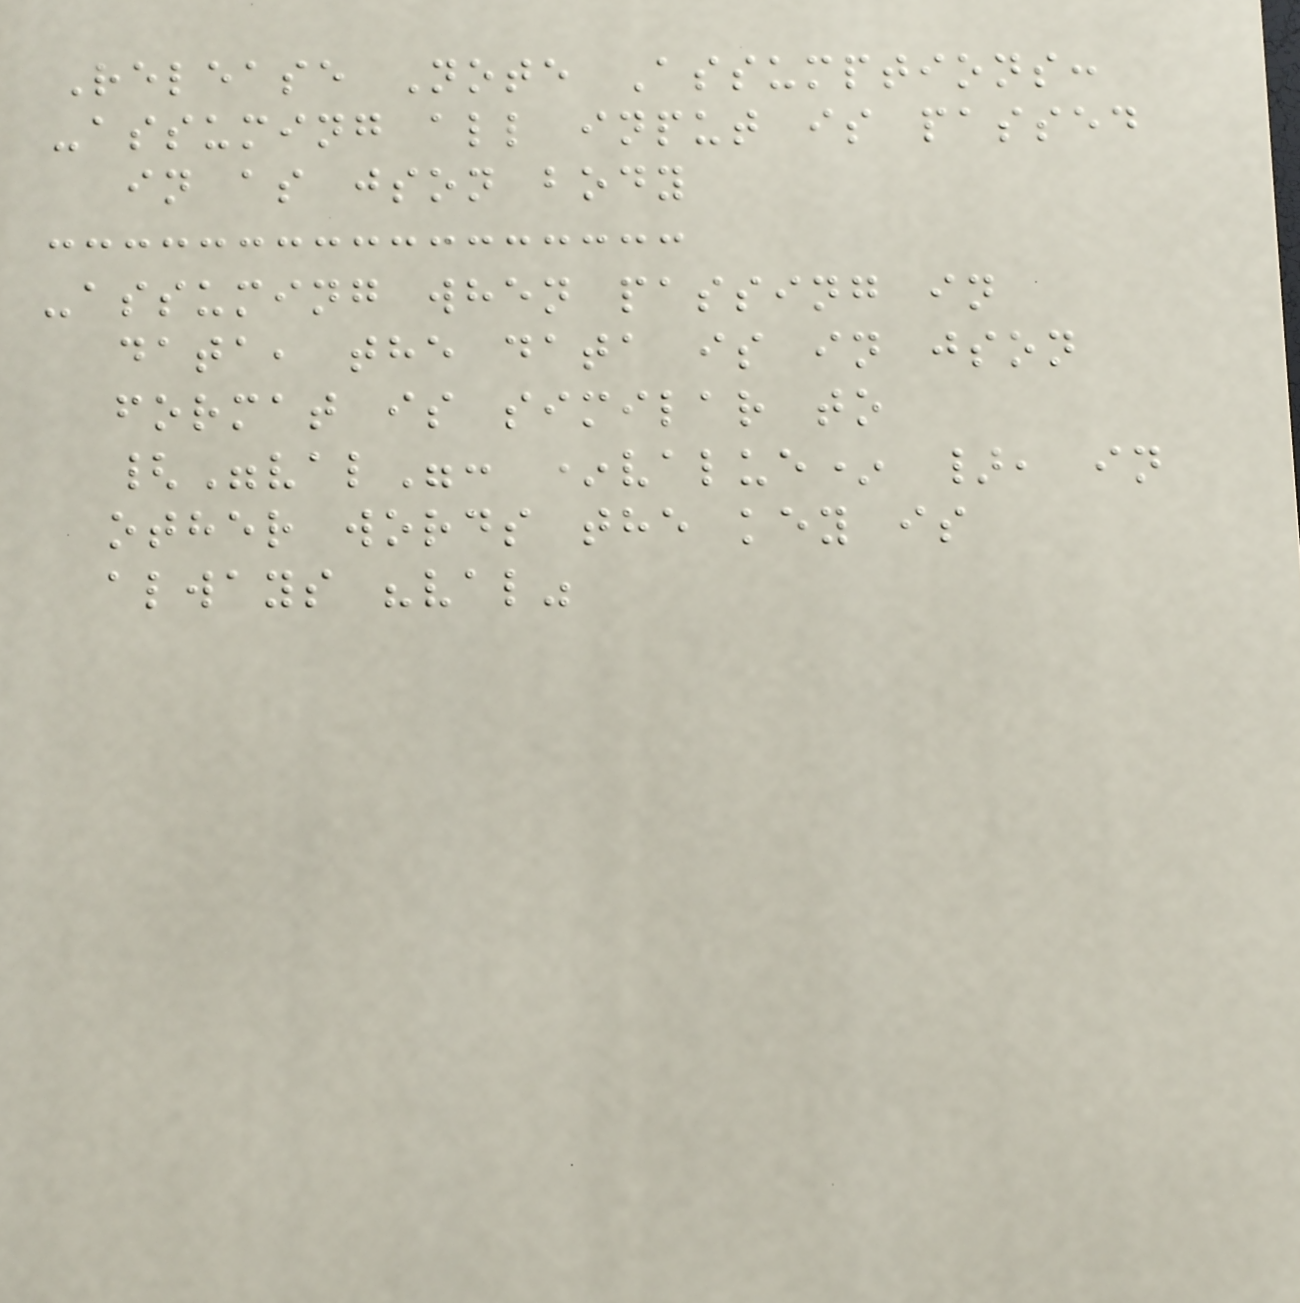Release Note Assumptions:
-assuming all input is passed
in as json body
-assuming when passing in
data, the data is in json
format is similar to
{"val": *value* }, in
other words the key is
always "val"
